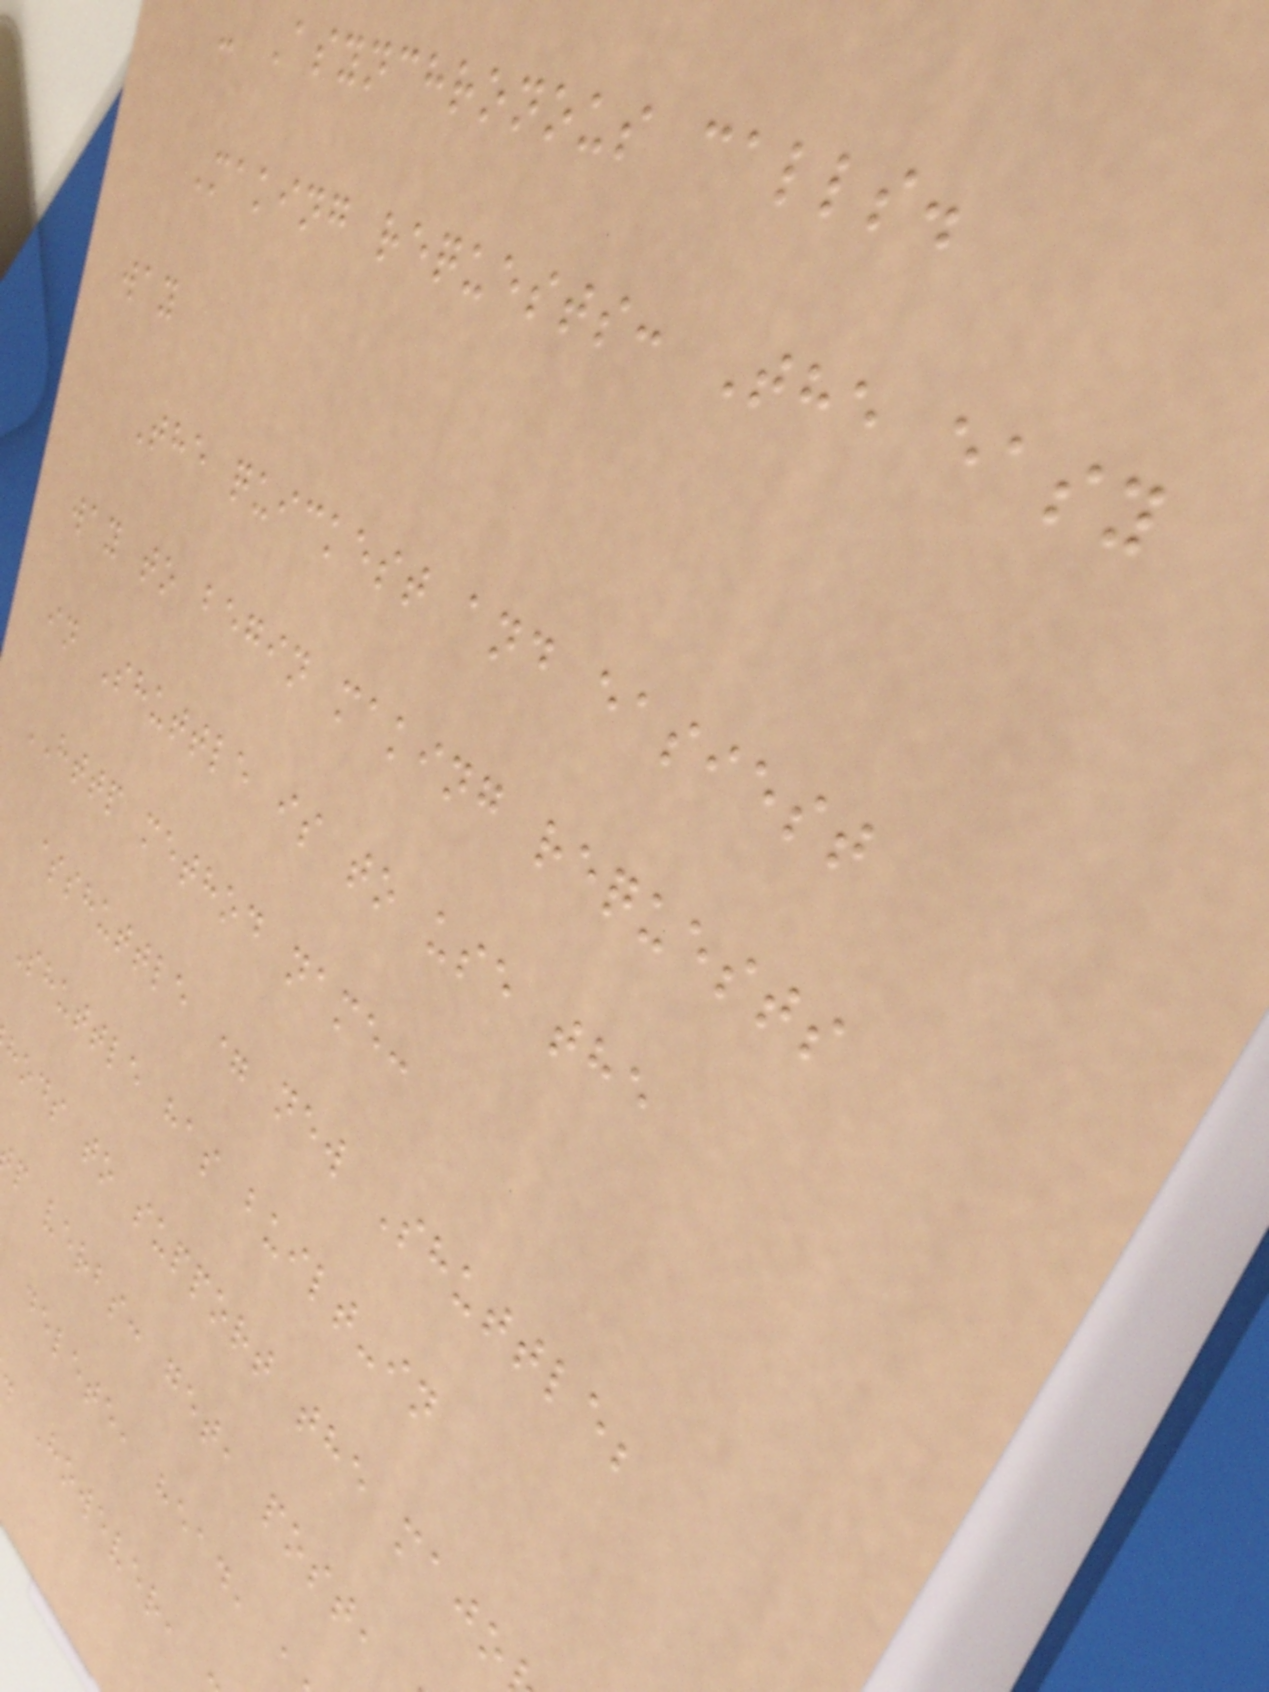- Asynchronous calls.
Making requests: The easy
way
The quickest and easiest
way to begin making requests
in Shuttle is to use the
HTTP method name:
$shuttle = new Shuttle;
Shuttle has built-in
hods to support the majo
p verbs: get, post,
delete, head, a
However,
